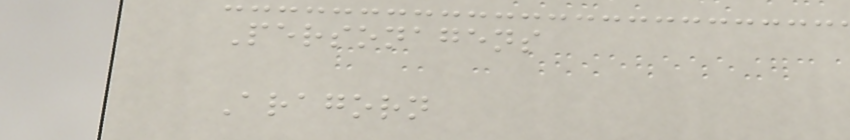Personagens
Aragorn
